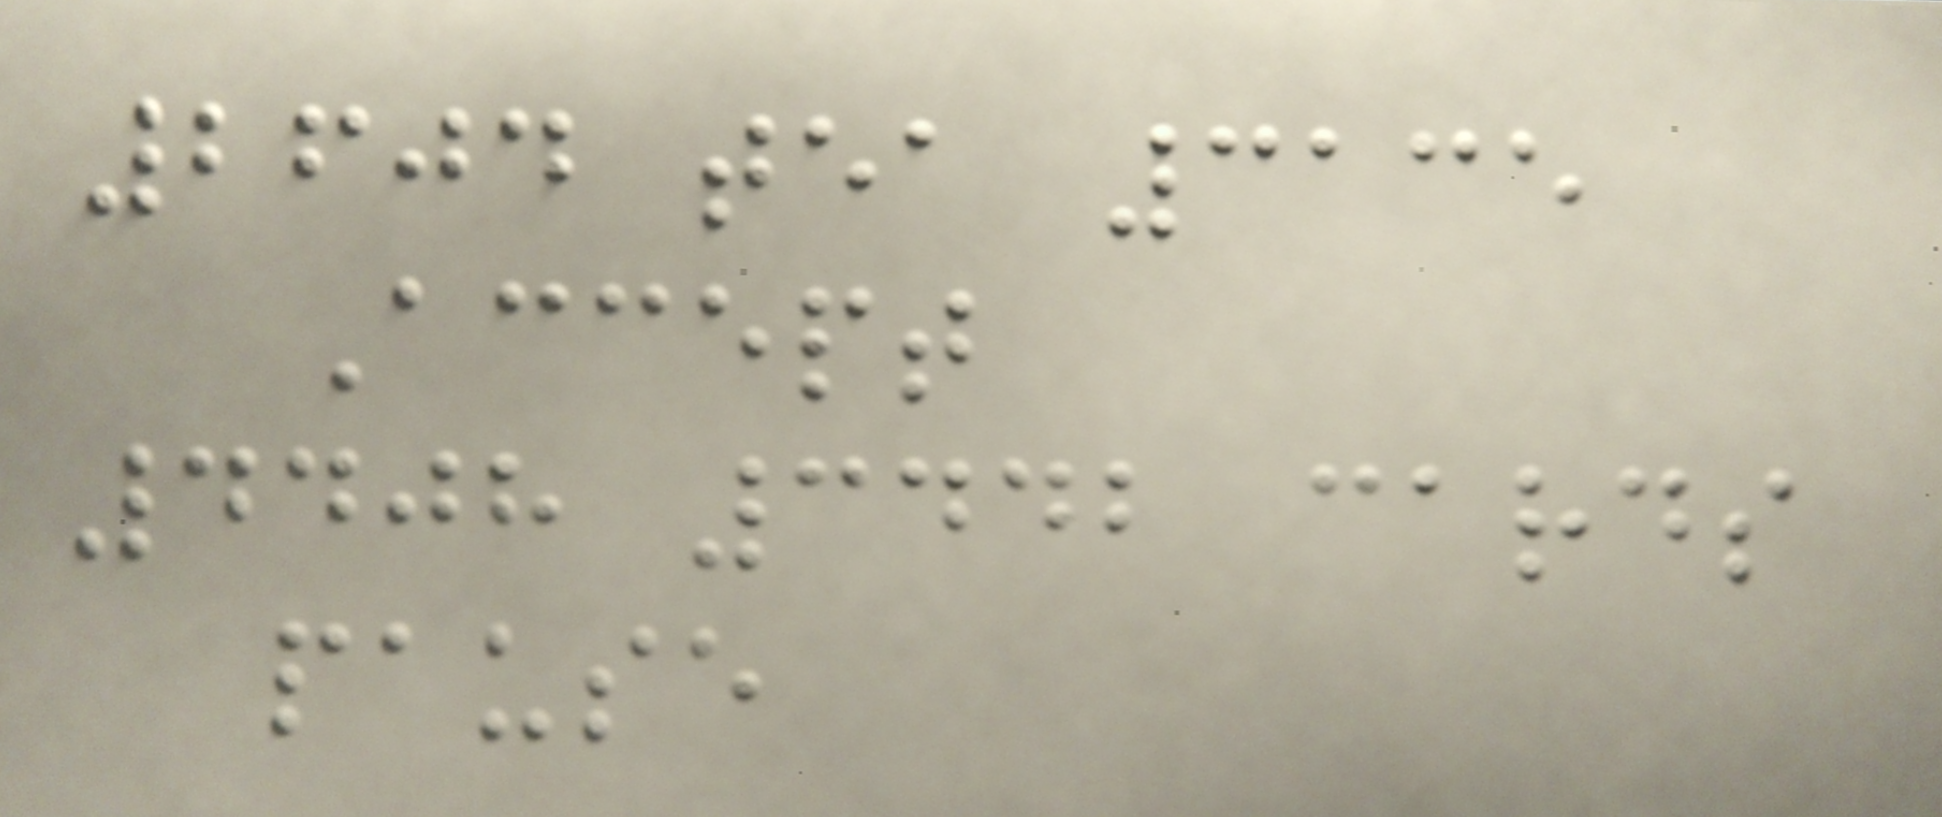2604 tea 3135
Accept
4408 3442 cards
pause
